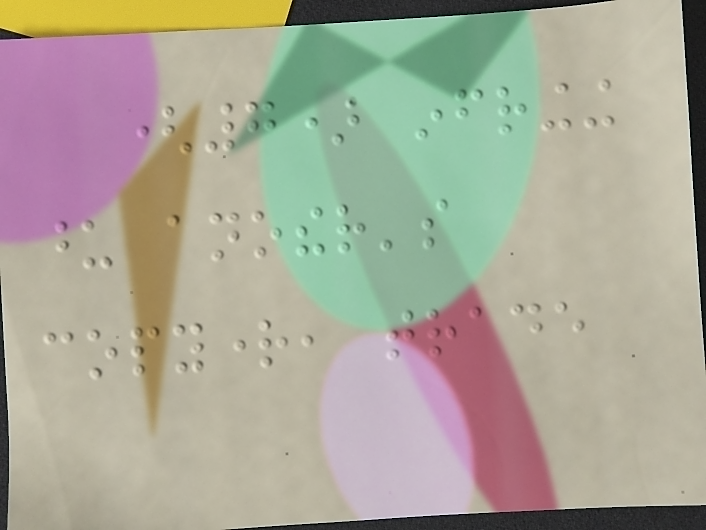(7) infringing
upon another's
copyright, trade
